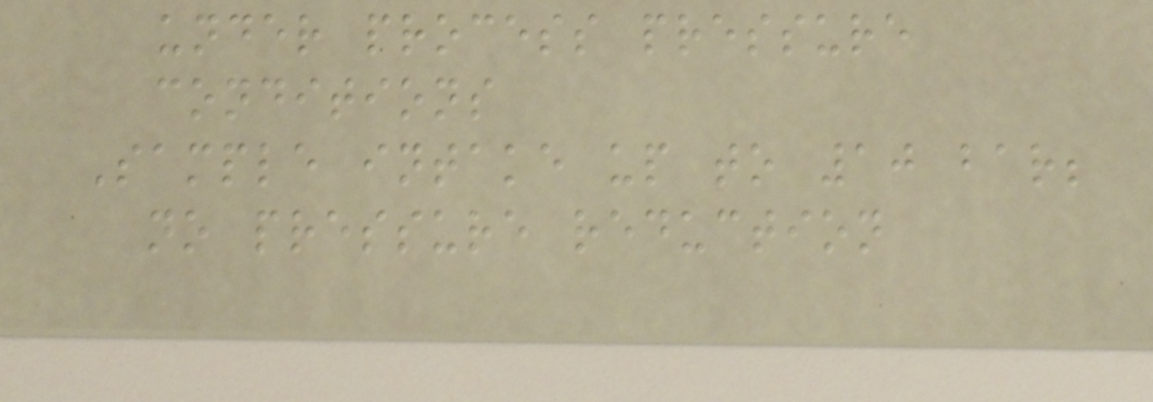under process pressure
conditions
Sample intake up to 10 bar;
no pressure reduction
